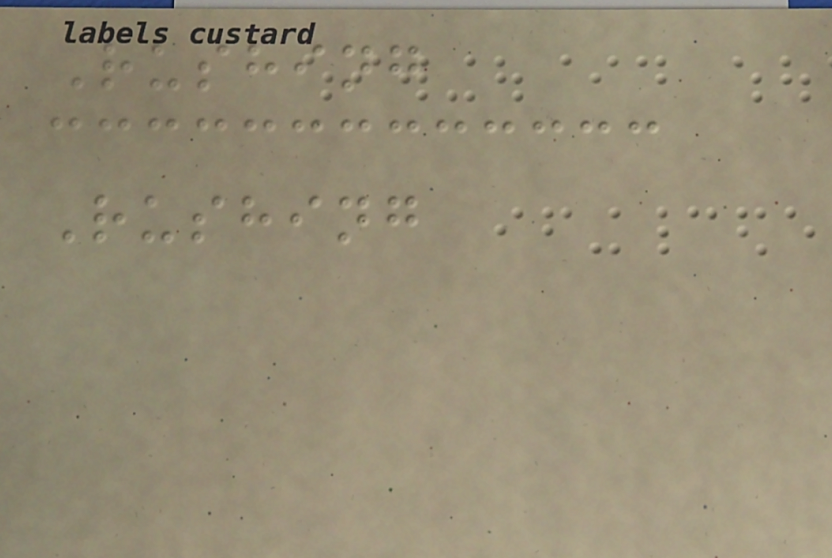Rushing
Rushing
